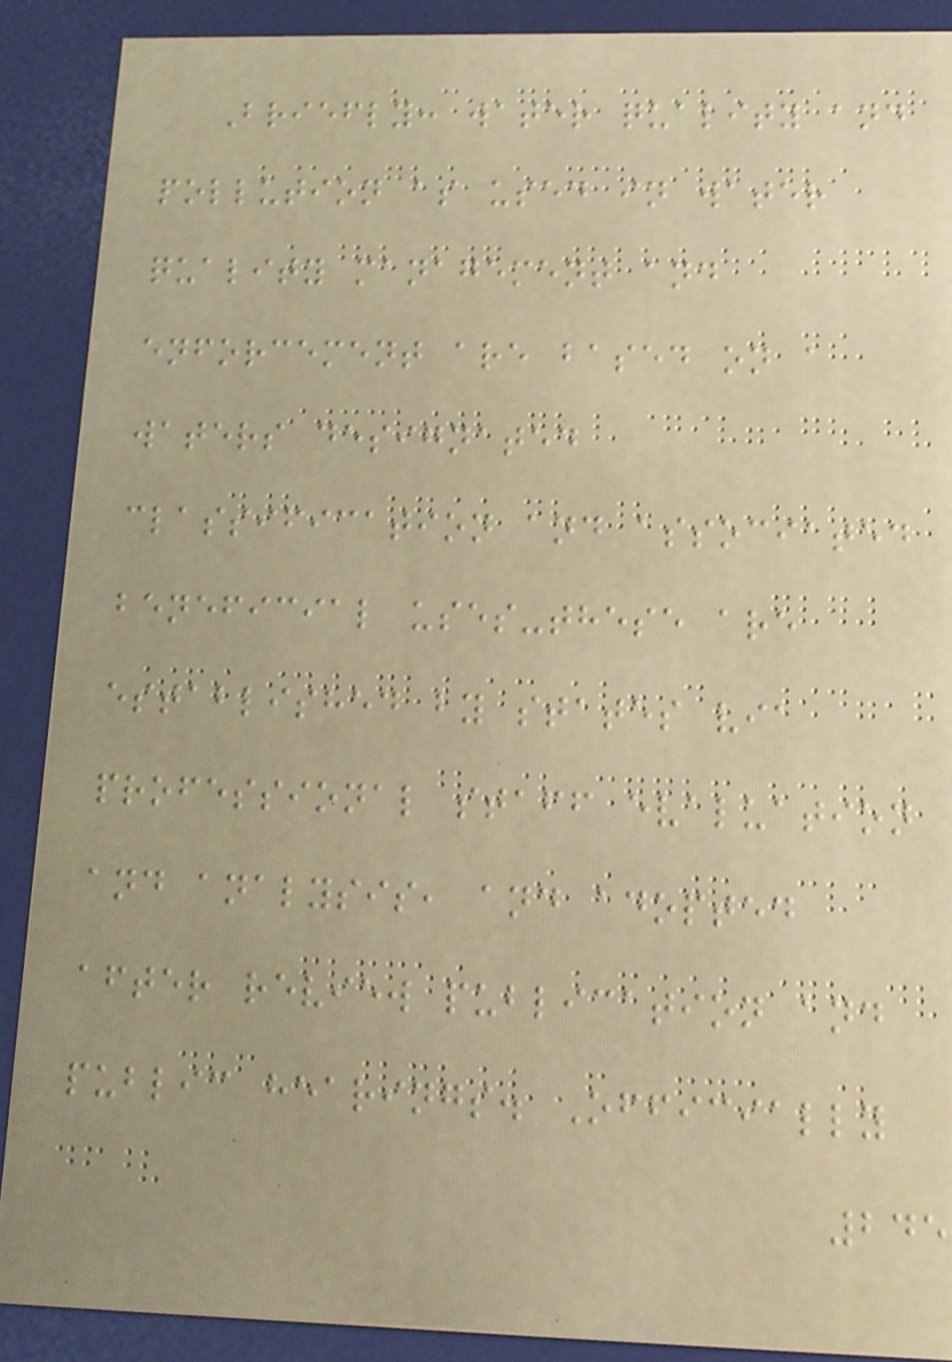Briefly: water quality and
pollution as used in water
quality management and
enforcement are based on a
waters designated
classification and associated
beneficial uses-these are
established by states via
professional staff evaluation
and analysis, and adopted
after review publication and
public hearings. Officially
245
